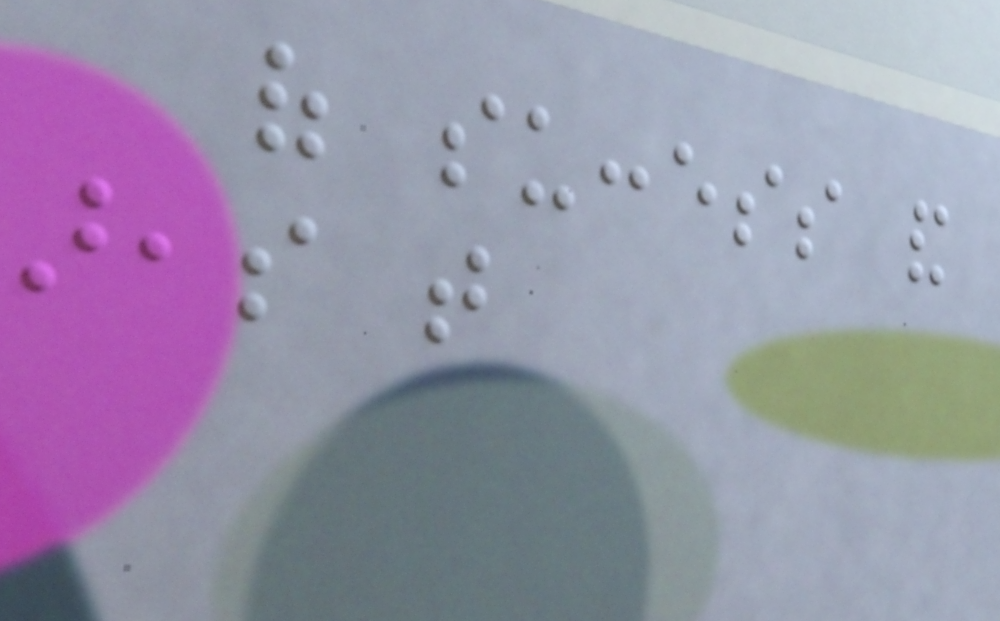of success and
areas that
